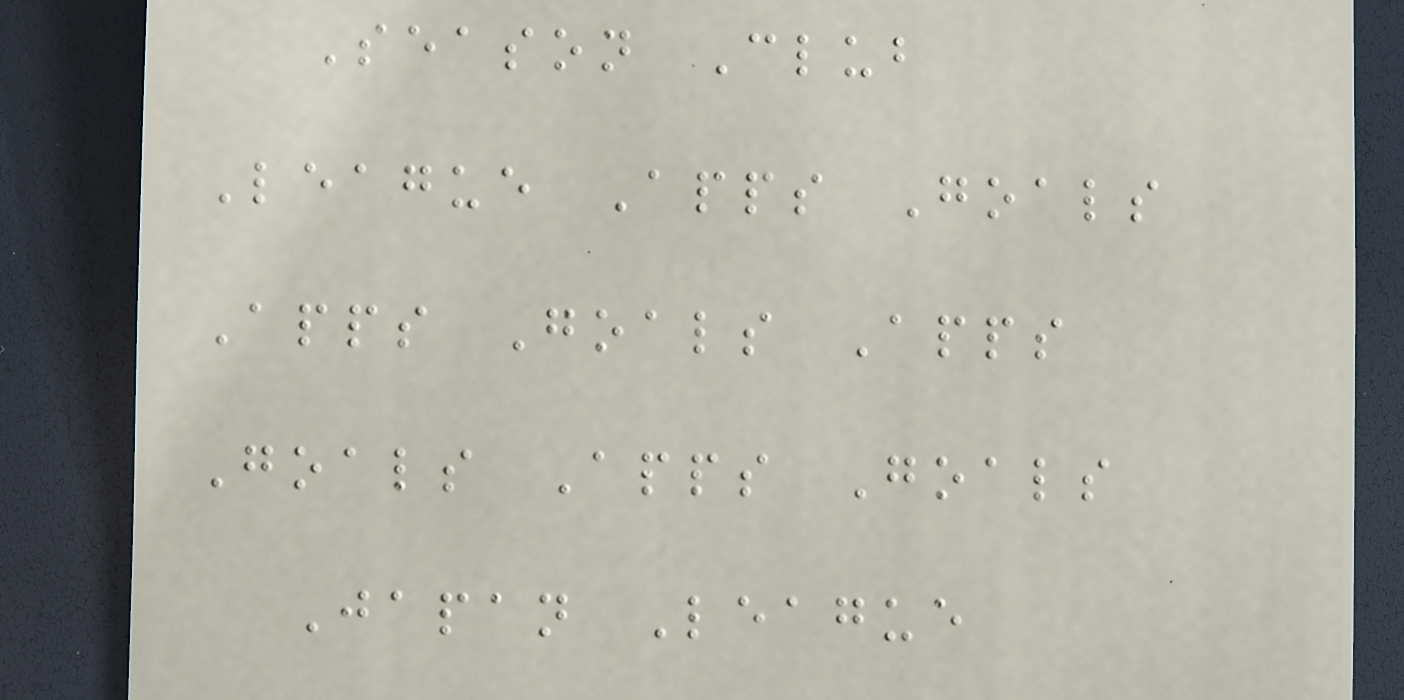Season Club
League Apps Goals
Apps Goals Apps
Goals Apps Goals
Japan League
